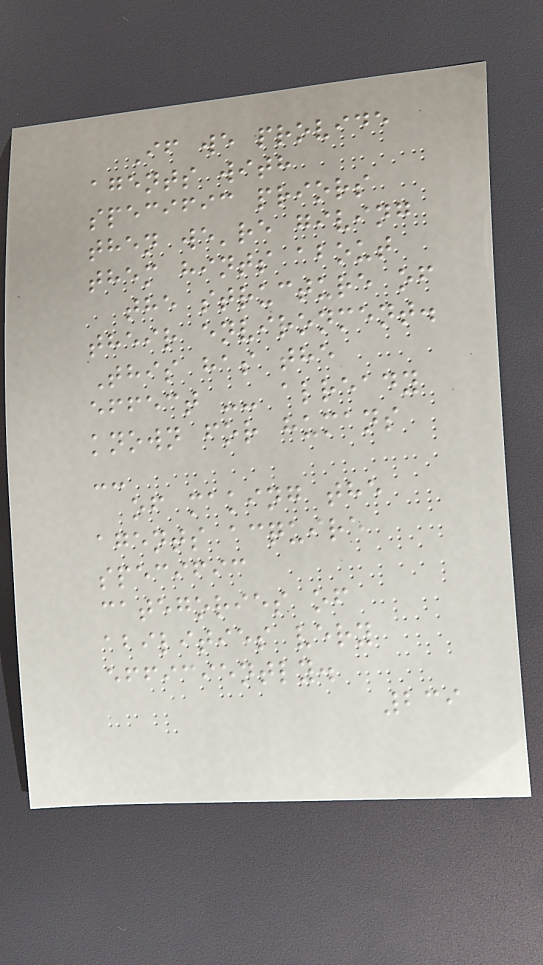If we provide
agents with
specific priors
then we're giving
them hints about
the structure of
their environment.
This has the
effect -- already
known for humans
--
of making the
agents acquire
specific
categories of
abilities very
efficiently.
239
